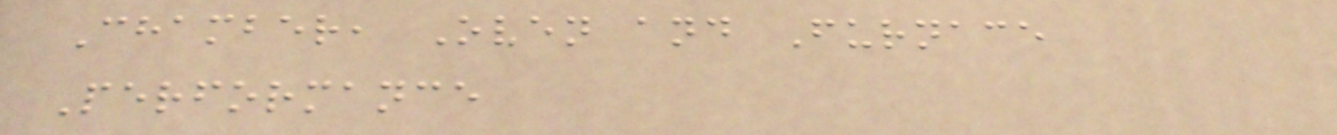Chamber, Oven and Furnace
Performance
